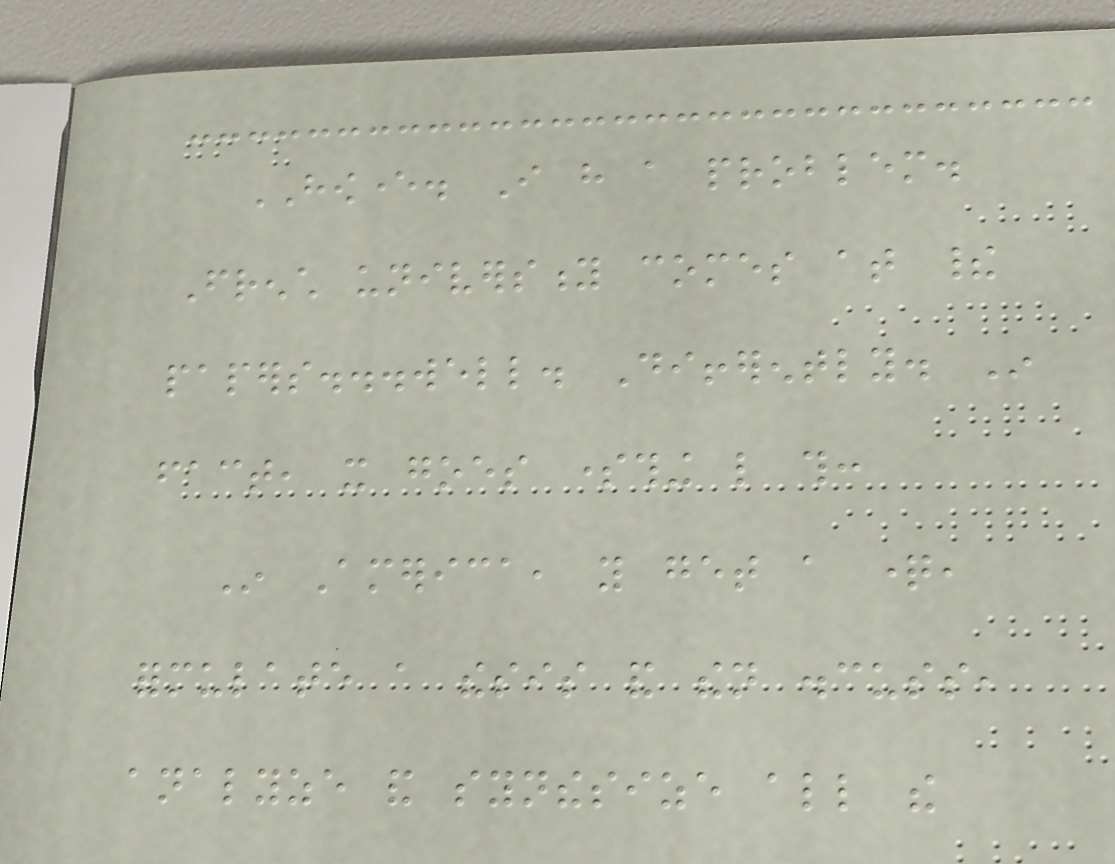HOWEVER. I have a problem.
French university comes at their
papers...well. Differently. In
fact, it goes something like this:
In America, you get a question,
formulate a thesis and then discuss,
analyze and synthesize all the
